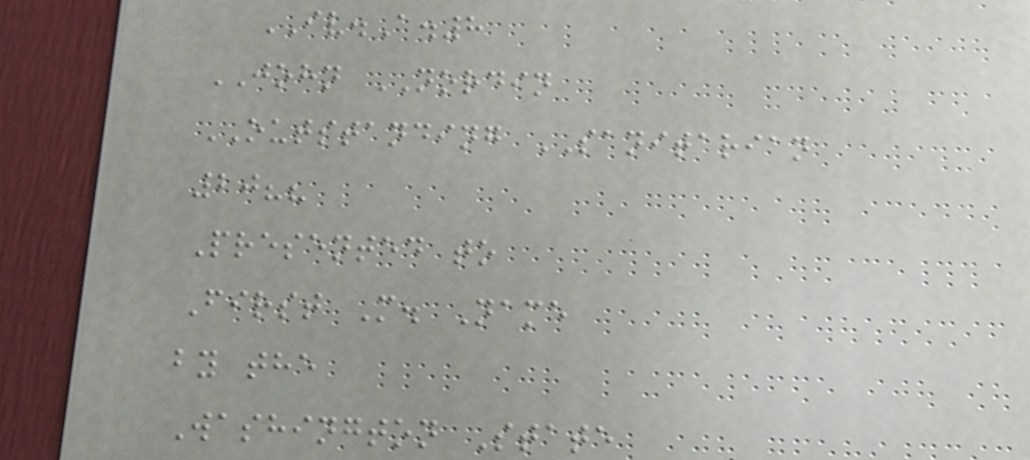IV.A.8
JOHN NORDIN
OUTSTANDING SANITARIAN
20??
Presented to
First M. Name
by the
Washington State
